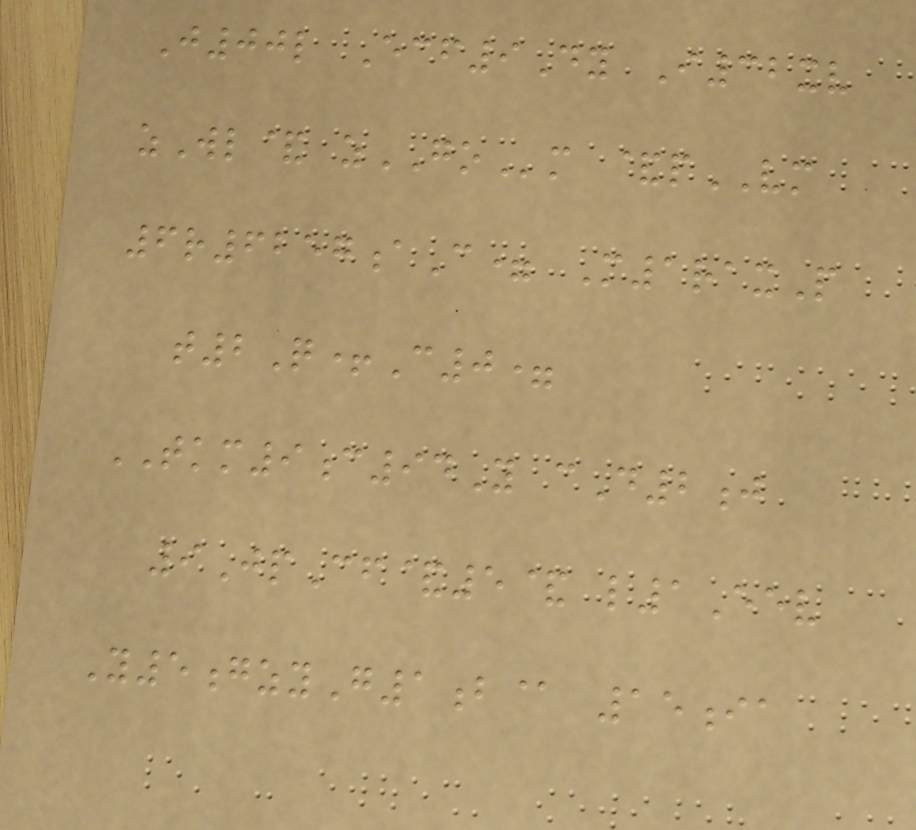J00l Ecf9Dy I32xv
zWl& zGOm &pVM
6r6257aC= M1raxP
t2Q+C0=
TKM9c94Y cD2j
9JpCf&5& l1Eev
Y5gzyG1b@ 15ia
